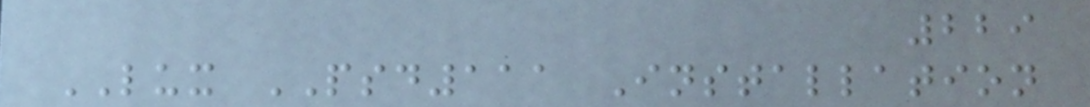229
LUX PSD111 Installation
